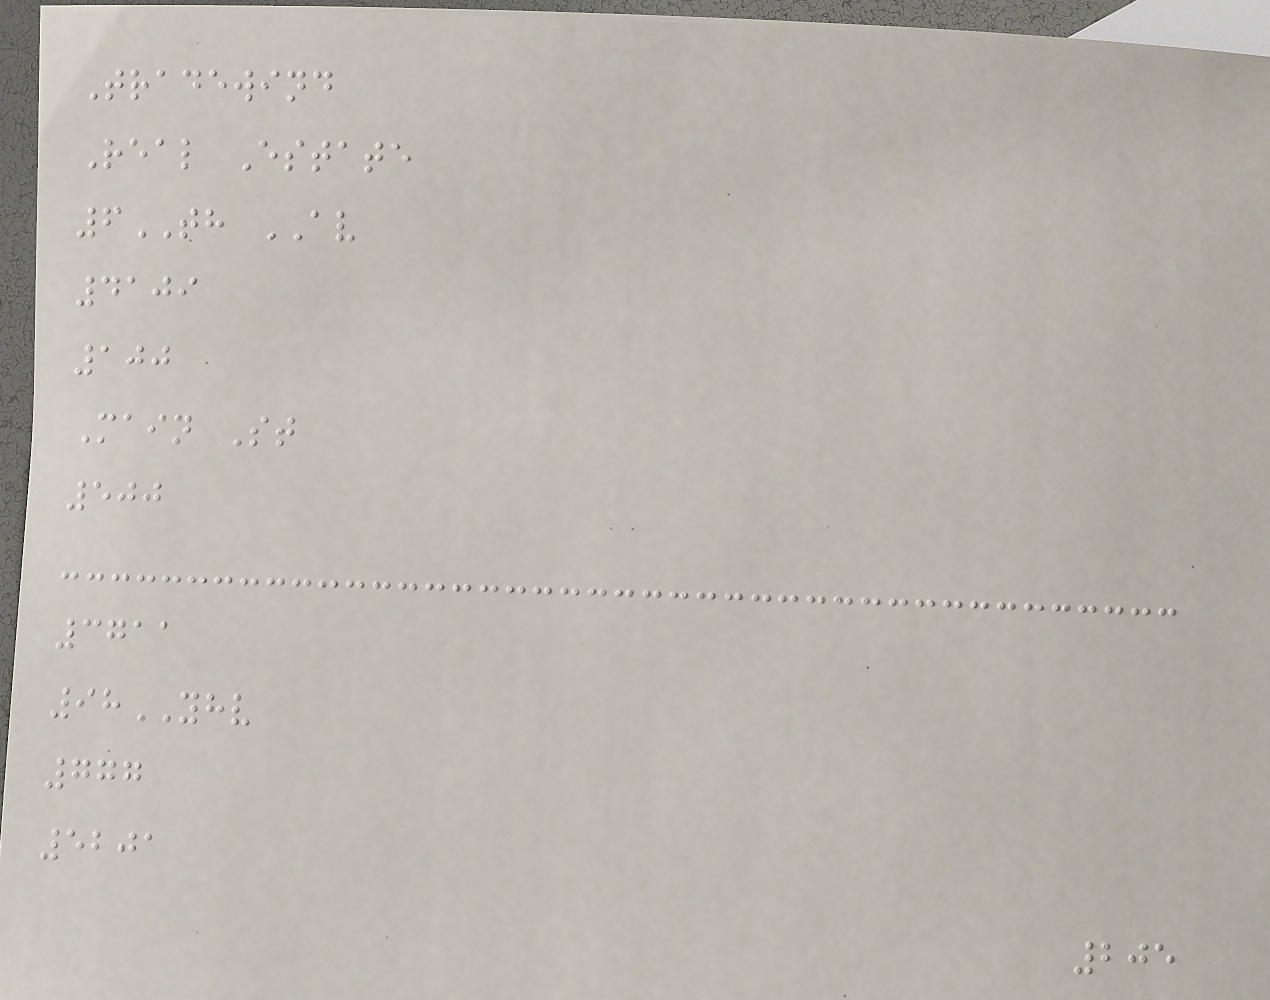Tradewind
Real Estate
6TH AV
4109
100
Main St
500
3711
98YHV
777
5201
205
